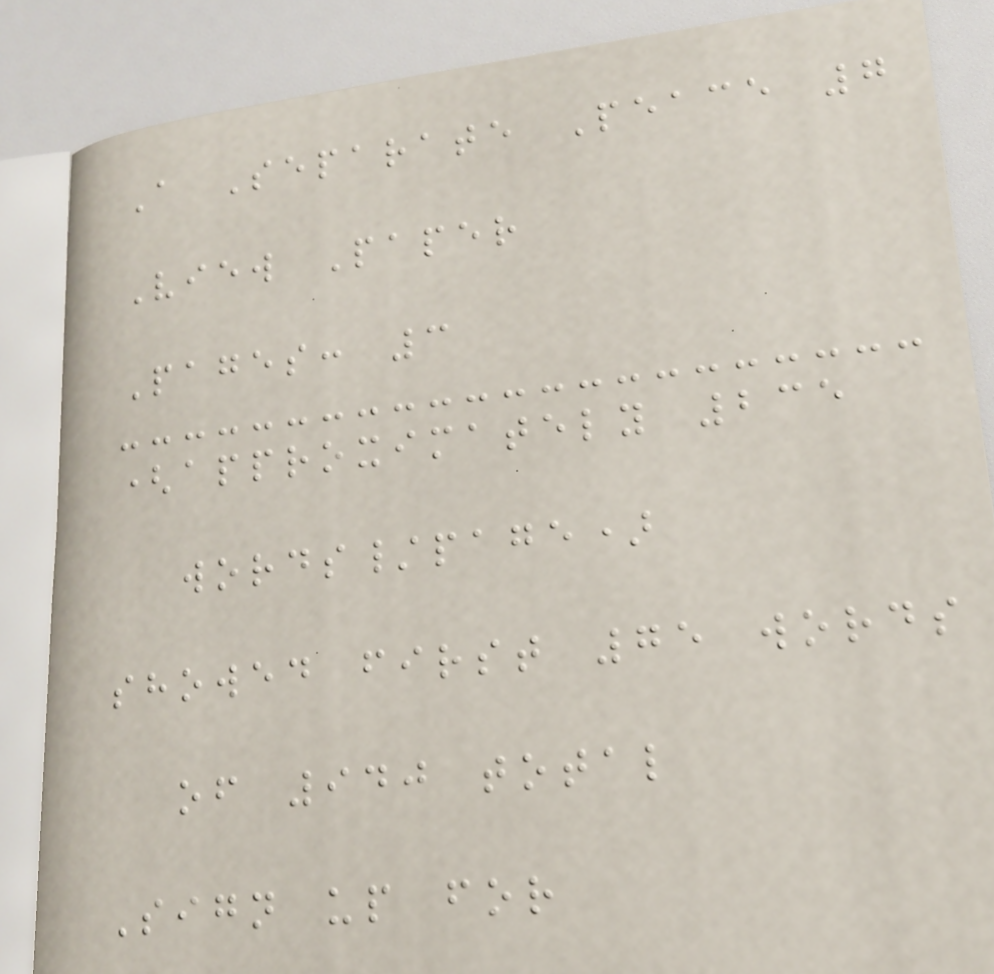A Separate Peace 7
View Paper
Pages: 3
(approximately 235
words/page)
showed first 75 words
of 940 total
Sign up for
